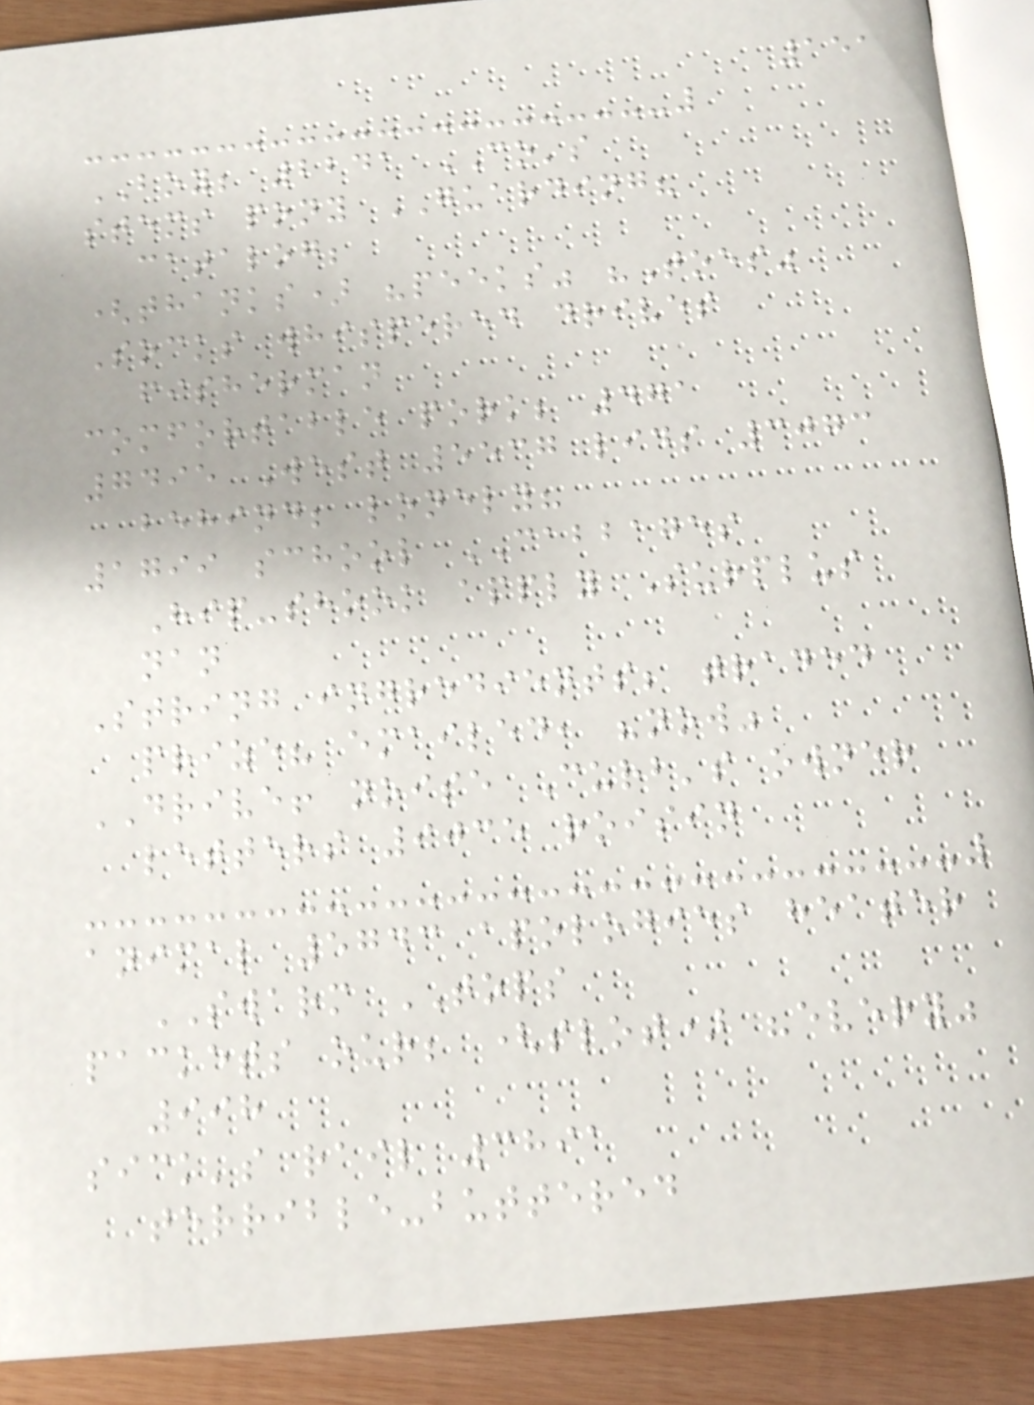151
BOY; 2241 CO's
stems pony GUARDING?
catalog;
(thanks) "peeks" "Toes"
Socks whispered drives
fisherman
comfortable pork; 471
7495 West 5537 lids 3073
behind; lonely?
1799 school CABBAGES
Hip-shook apply Surplus
nan
String ingredients; traded
prize? emailed, "now"
DRIVE! noise Curb's owner
letters 9035 roisin
animal 5743 apologies heater
SWARM TOPS
packets our; (slot) "every"
998
sick's rail 3891
terrible-buttered
